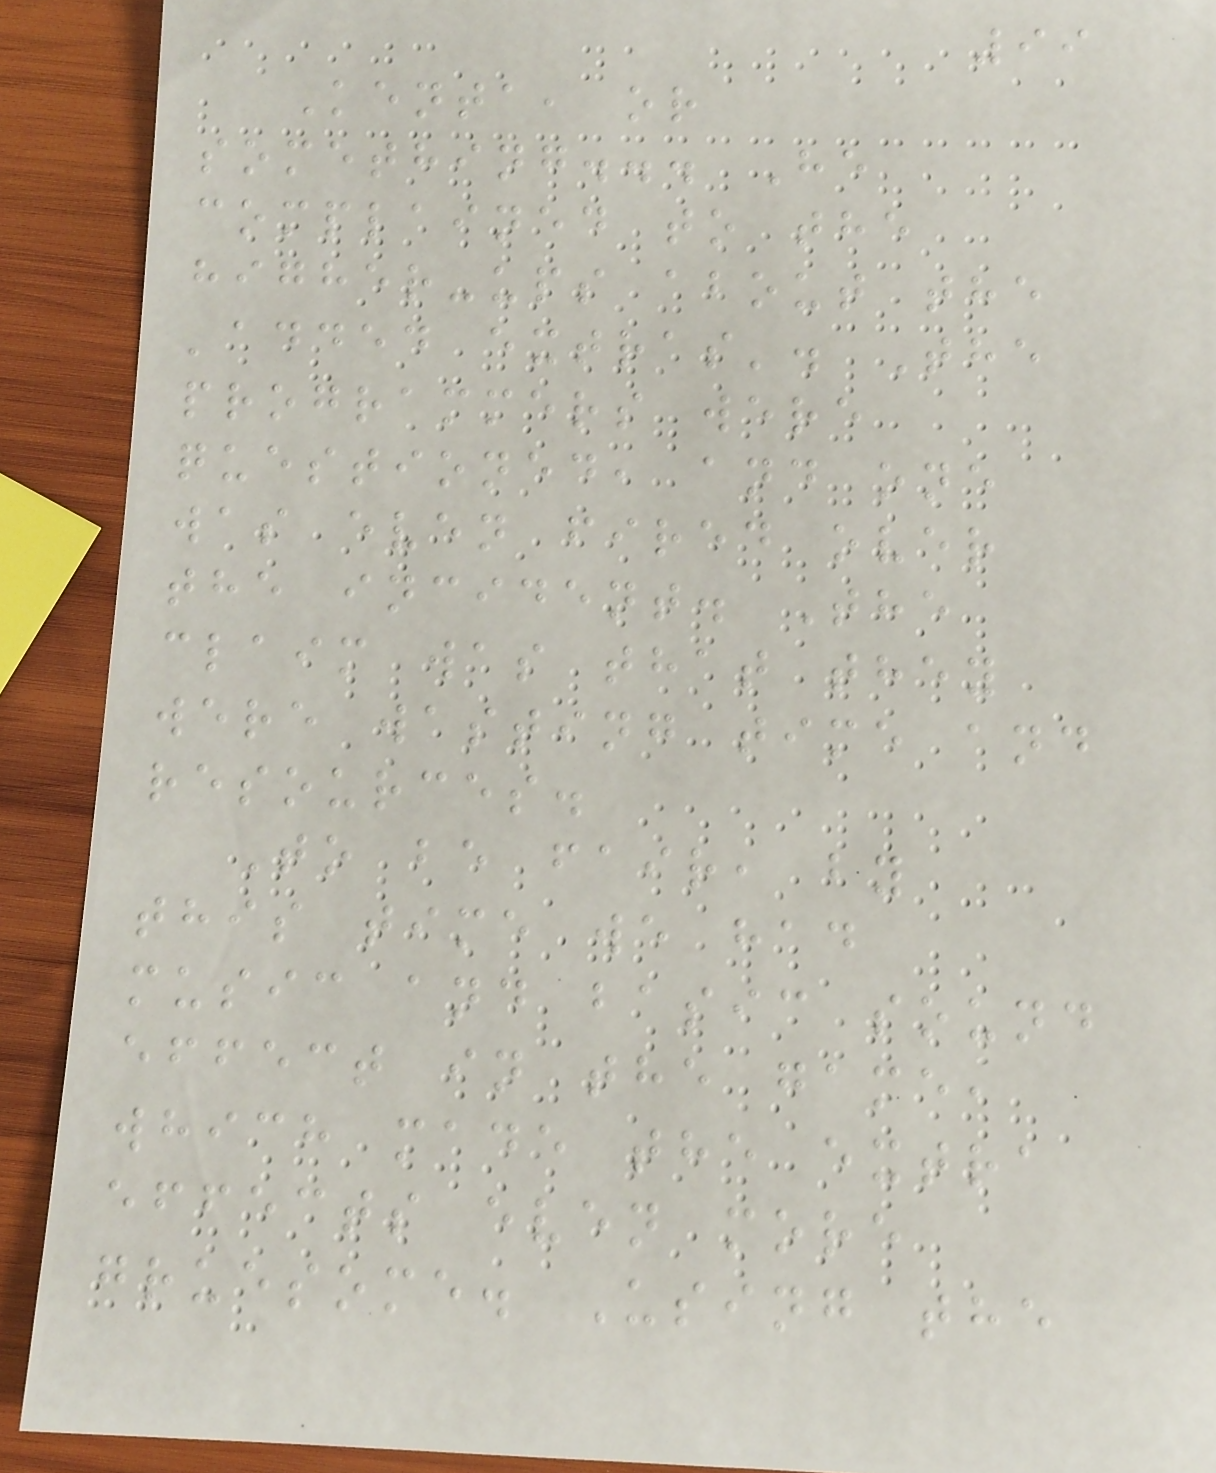99
Kenta, or
something... He
complained to the
higher-ups about the
'added extras'. The
programmers were
questioned, and one
was even fired over
the incident. The
claim was that they
were wasting time and
resources.
To be fair, by
this time we had
music and basic sound
effect in the game,
which made the extra
effects even more
gruesome. Using the
